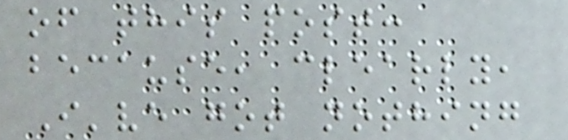of this post:
because, clearly,
I've got nothing
